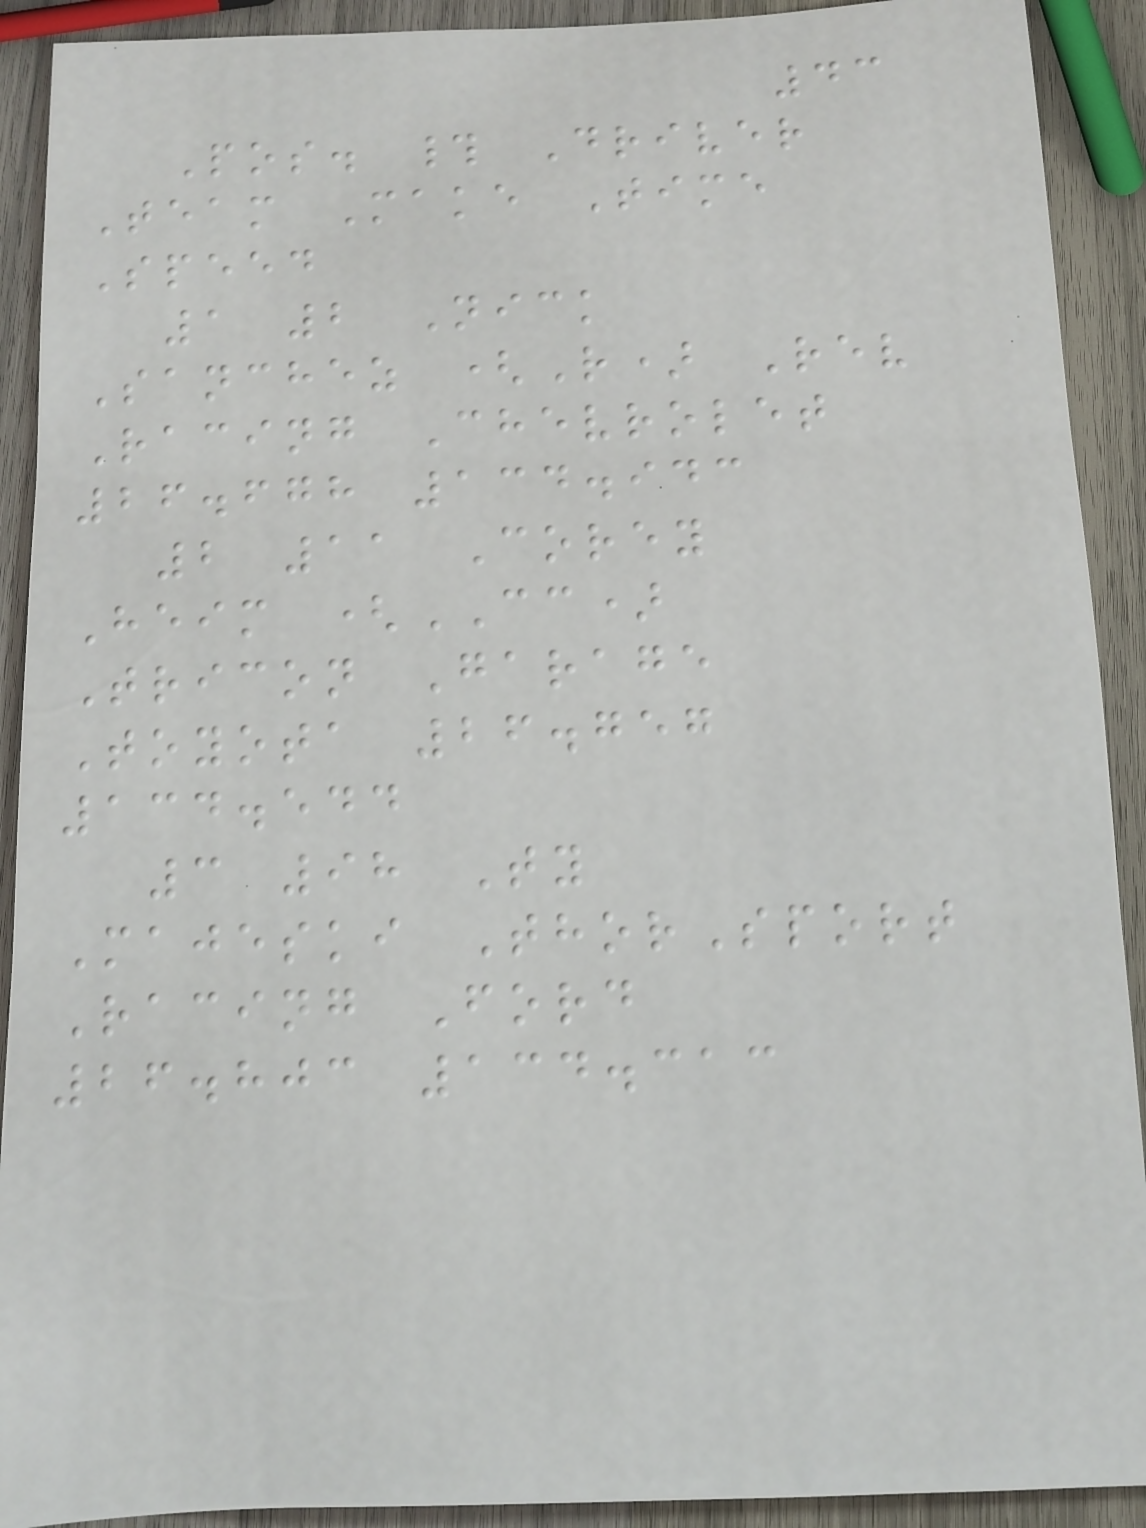43
Pos. # Driver
Team Make Time
Speed
1 2 Nick
Sanchez (R) Rev
Racing Chevrolet
26.678 134.943
2 11 Corey
Heim (CC)
Tricon Garage
Toyota 26.757
134.544
3 98 Ty
Majeski ThorSport
Racing Ford
26.803 134.313
